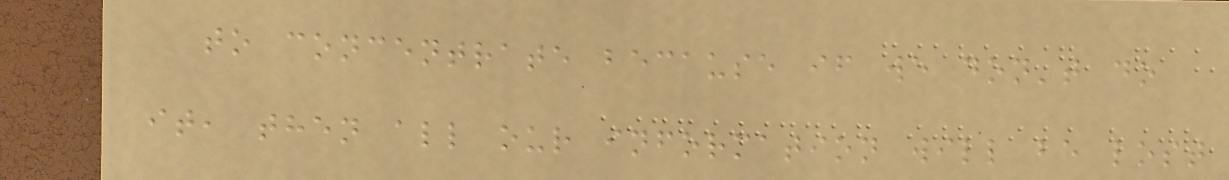to concentrate because if we don't do
it, then all our information will be lost
